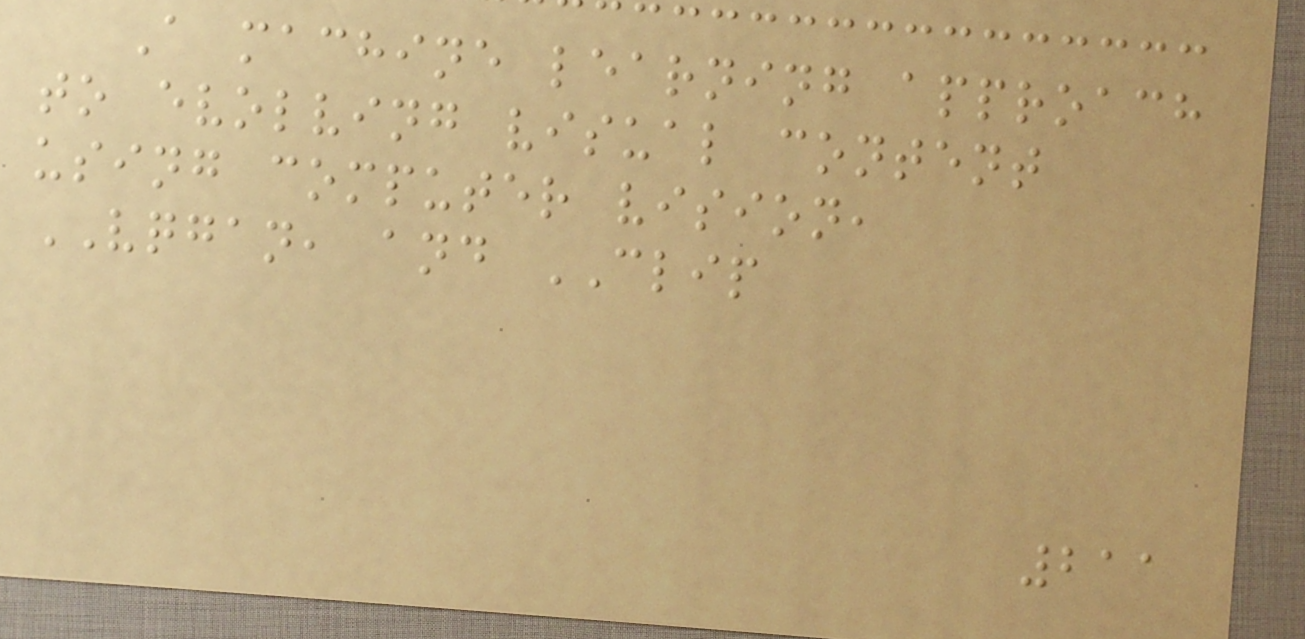A machine learning approach
to evolving visual content
using computer vision,
VQGAN, and CLIP
211
